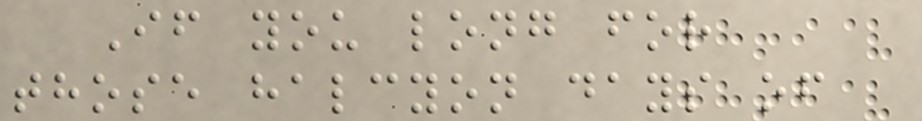If you long for
those halcyon days of
